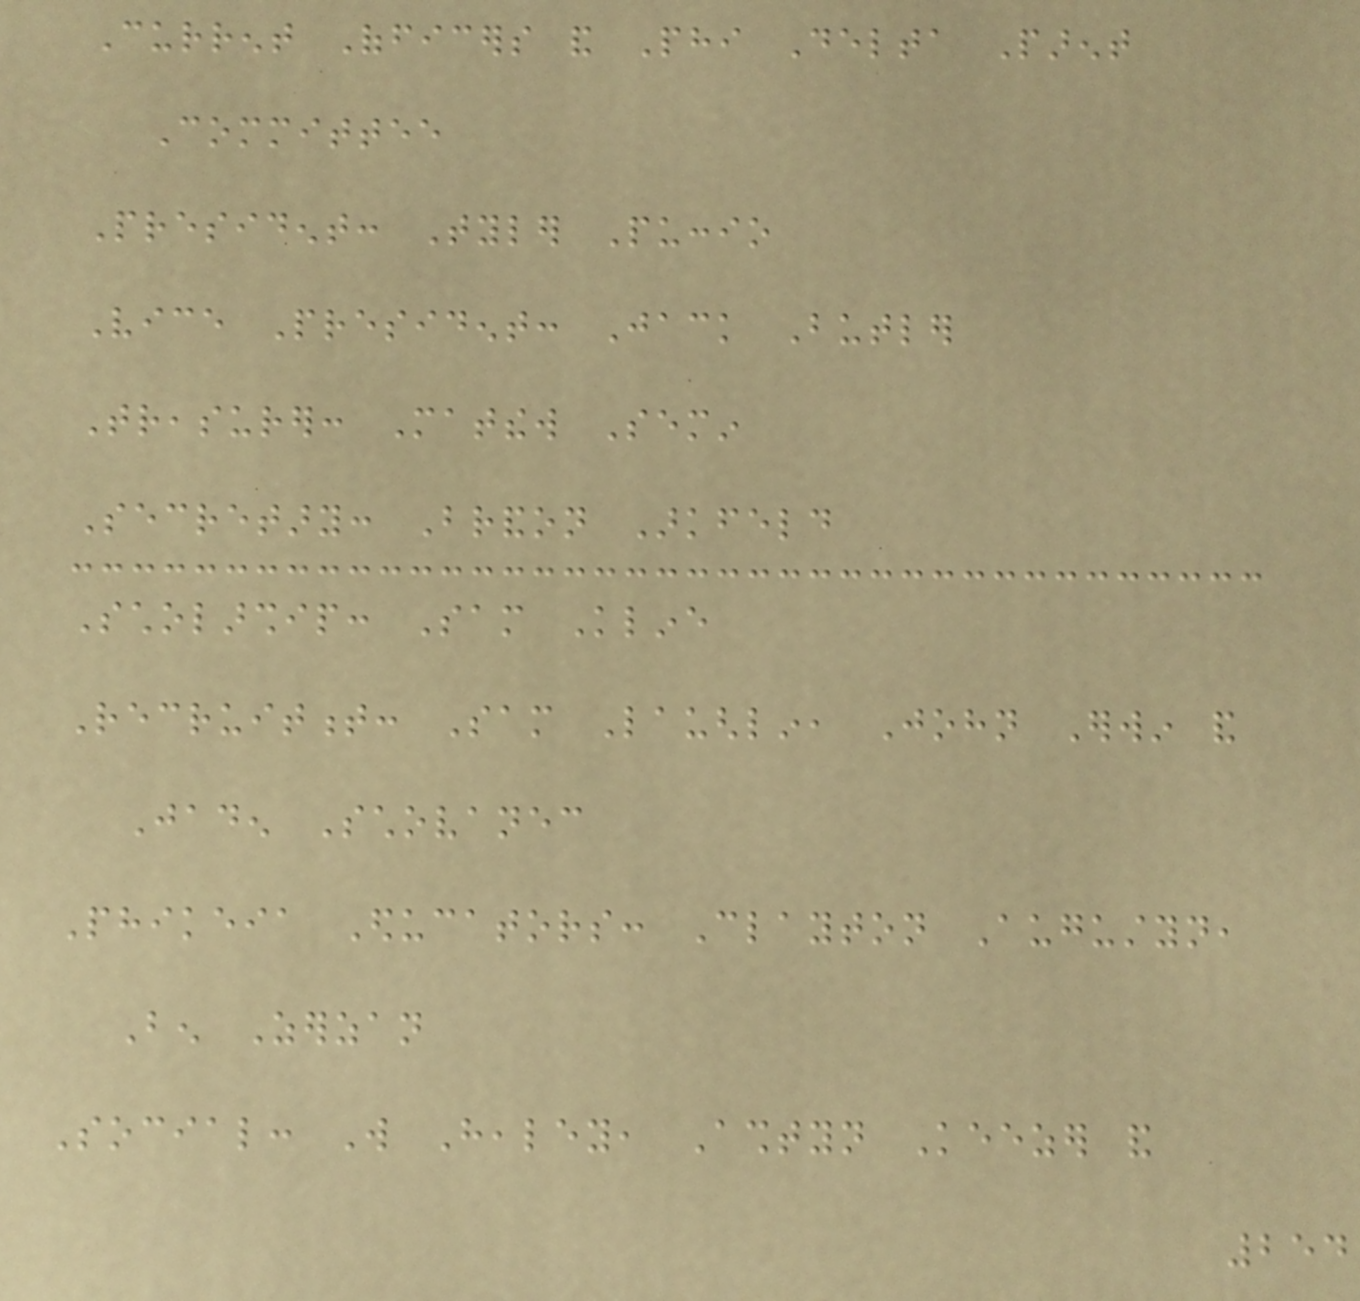Current Officers and Phi Delta Parent
Committee
President: Tyler Puccio
Vice President: Jack Butler
Treasurer: Matthew Semin
Secretary: Brandon Arkfeld
Scholarship: Sam Kline
Recruitment: Sam Laughlin, John Erwin and
Jaden Schovanec
Phikeia Educators: Clayton Augustyn,
Ben Zerzan
Social: Will Healey, Ashtyn Keezer and
254
